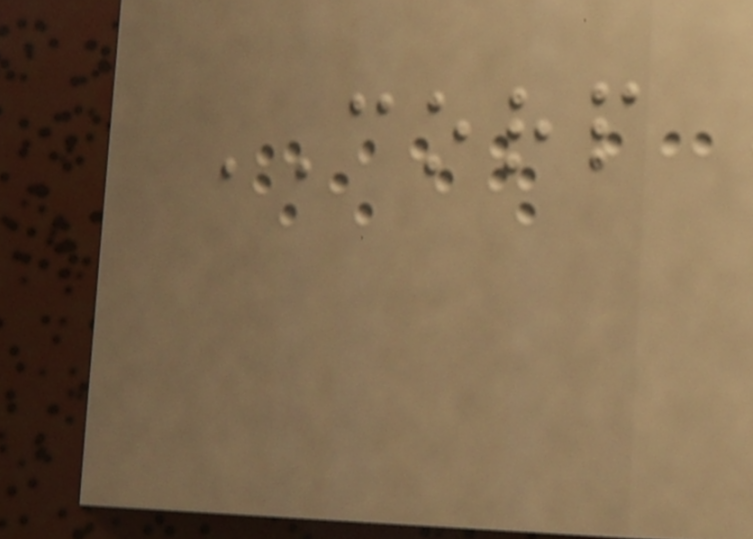CORP
